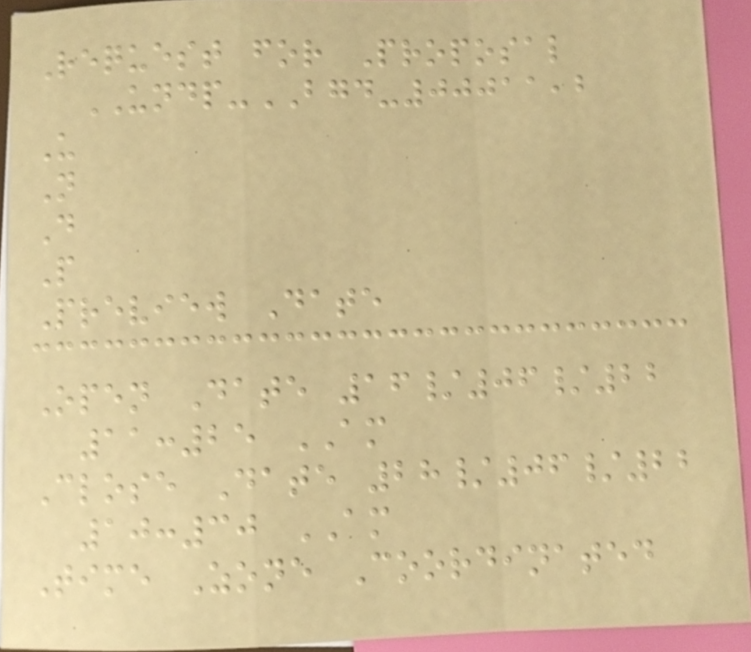Request for Proposal
UNDP-BGD-00011,2
U
N
D
P
Preview Date
Open Date 16/06/22
11:25 AM
Close Date 28/06/22
10:30 AM
Time Zone Coordinated
